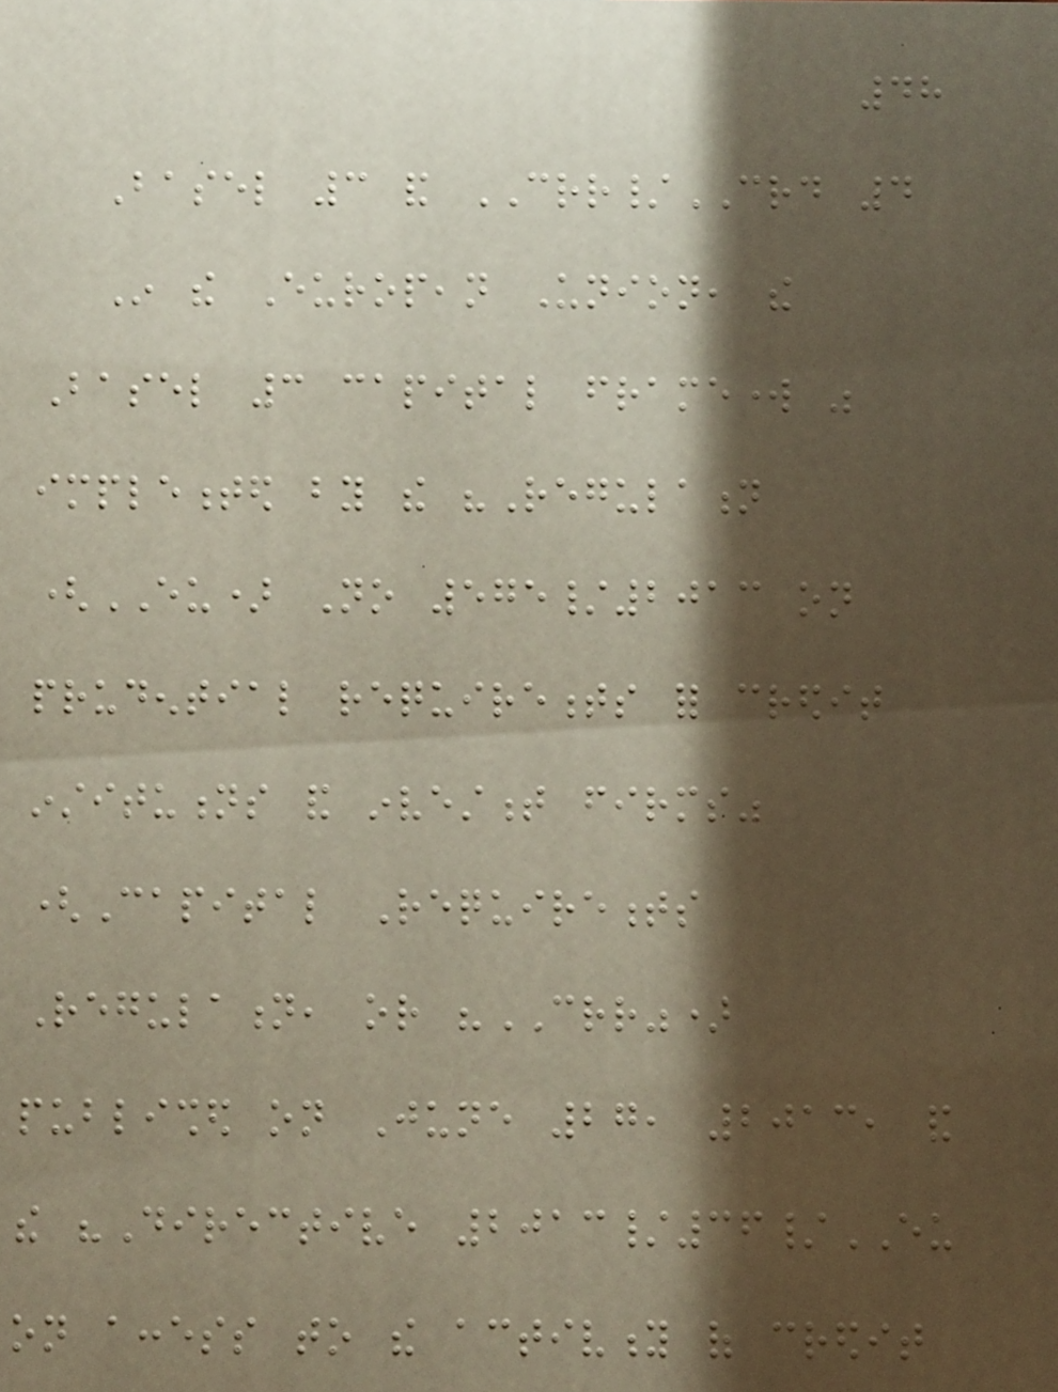48
Basel 3 and CRR/CRD 4
In the European Union, the
Basel 3 capital framework was
implemented by the "Regulation
(EU) No 575/2013 on
prudential requirements for credit
institutions and investment firms"
(Capital Requirements
Regulation, or "CRR")
published on June 27, 2013, and
the "Directive 2013/36/EU
on access to the activity of credit
